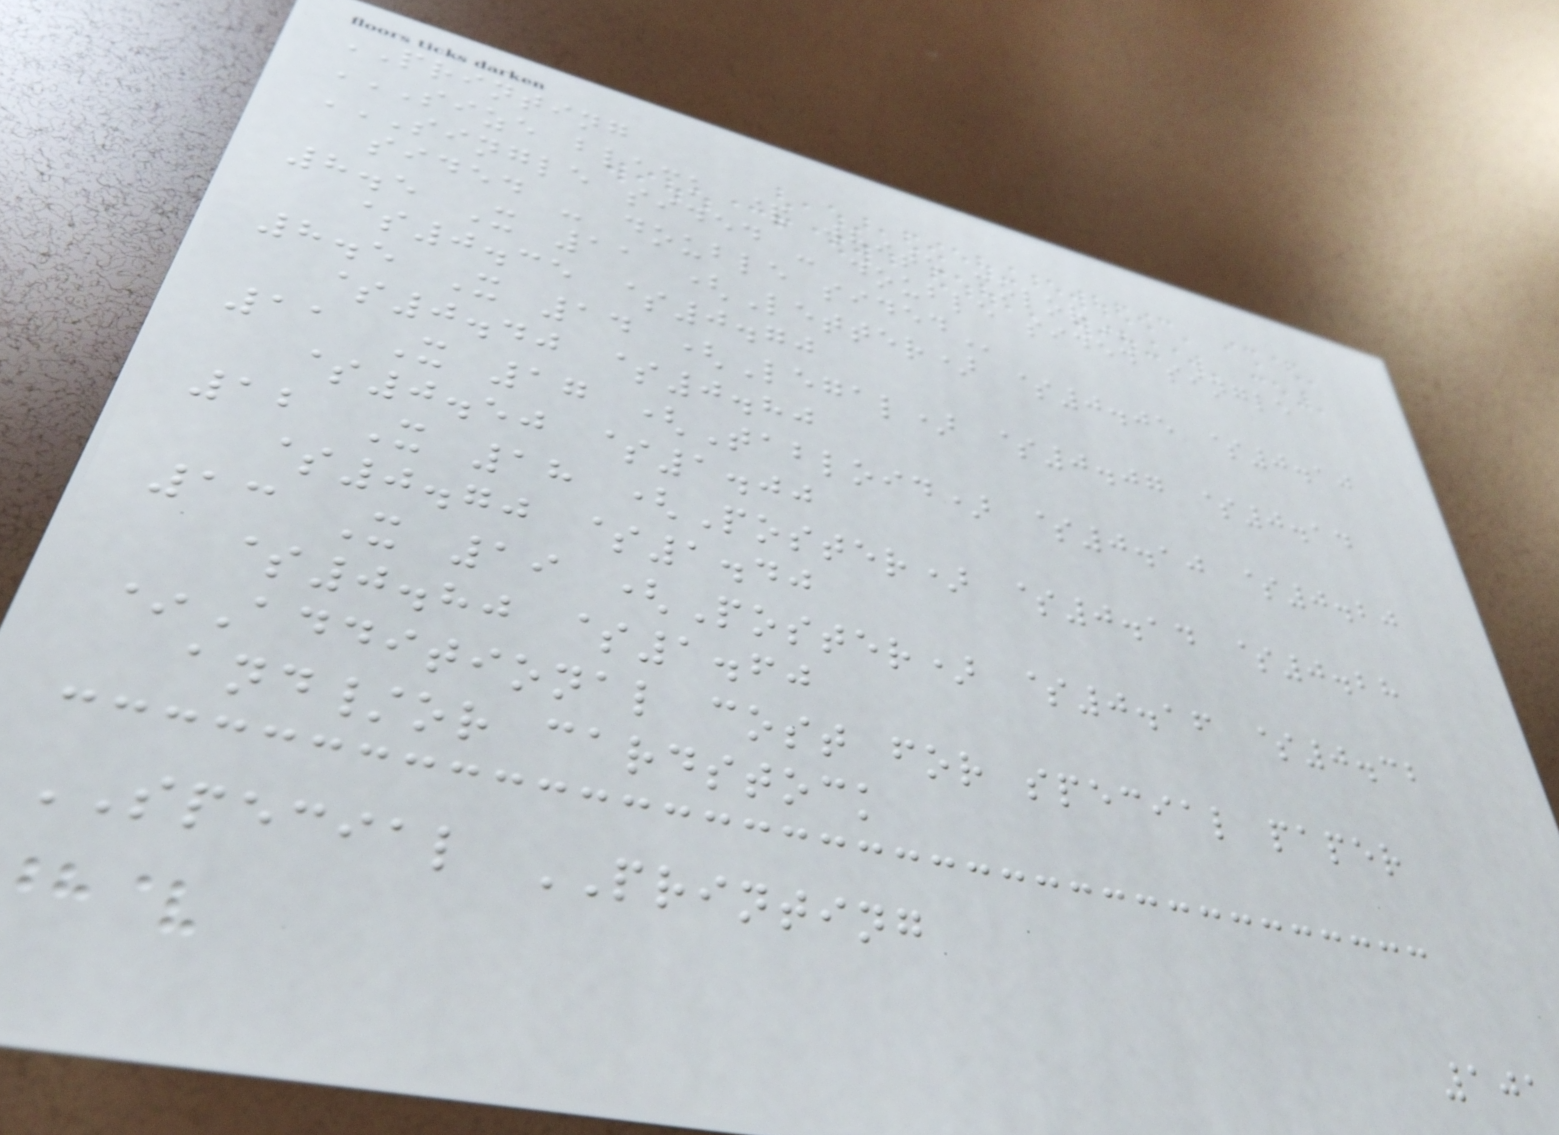PRINTING
SIZE BLACK & WHITE COLOR
SINGLE SIDED - DOUBLE SIDED SINGLE
SIDED - DOUBLE SIDED
8.5 X 11 (Letter) $0.05 $0.10
$0.35 $0.70
8.5 X 14 (Legal) $0.07 $0.14
$0.40 $0.80
11 X 17 (Tabloid) $0.10 $0.20
$0.50 $1.00
12 X 18 (Poster) $0.14 $0.28
$0.70 $1.40
13 X 19 (Poster) $0.16 $0.32
$0.80 $1.60
*Additional cost for special paper
and/or cardstock
SPECIAL PRINTING
101
